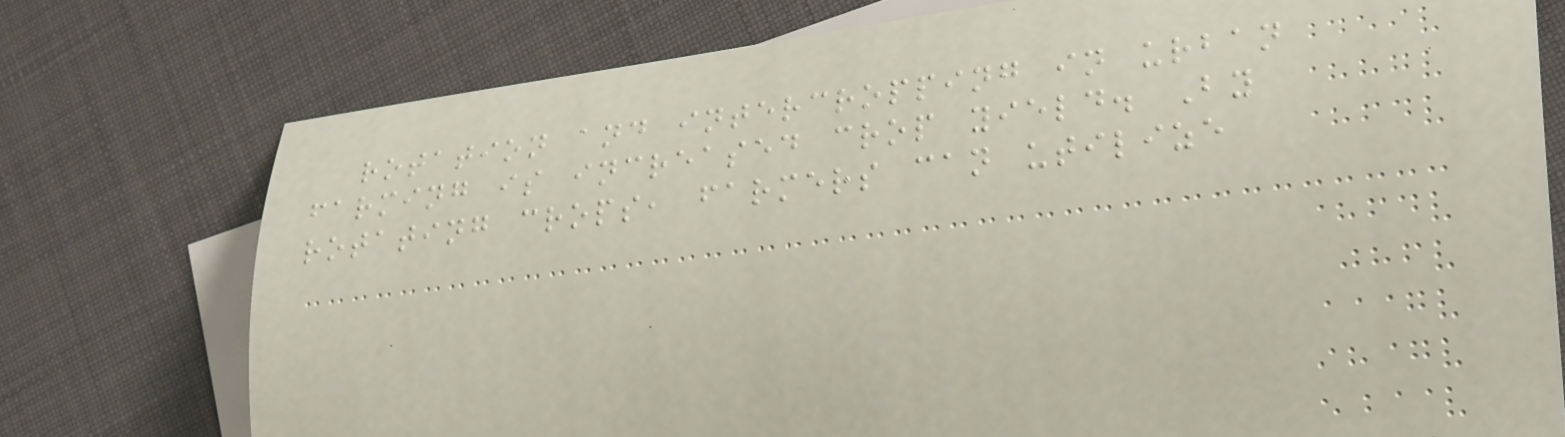rotation and intercropping in urban
farming is increased crop yield. By
rotating crops, farmers can utilize
